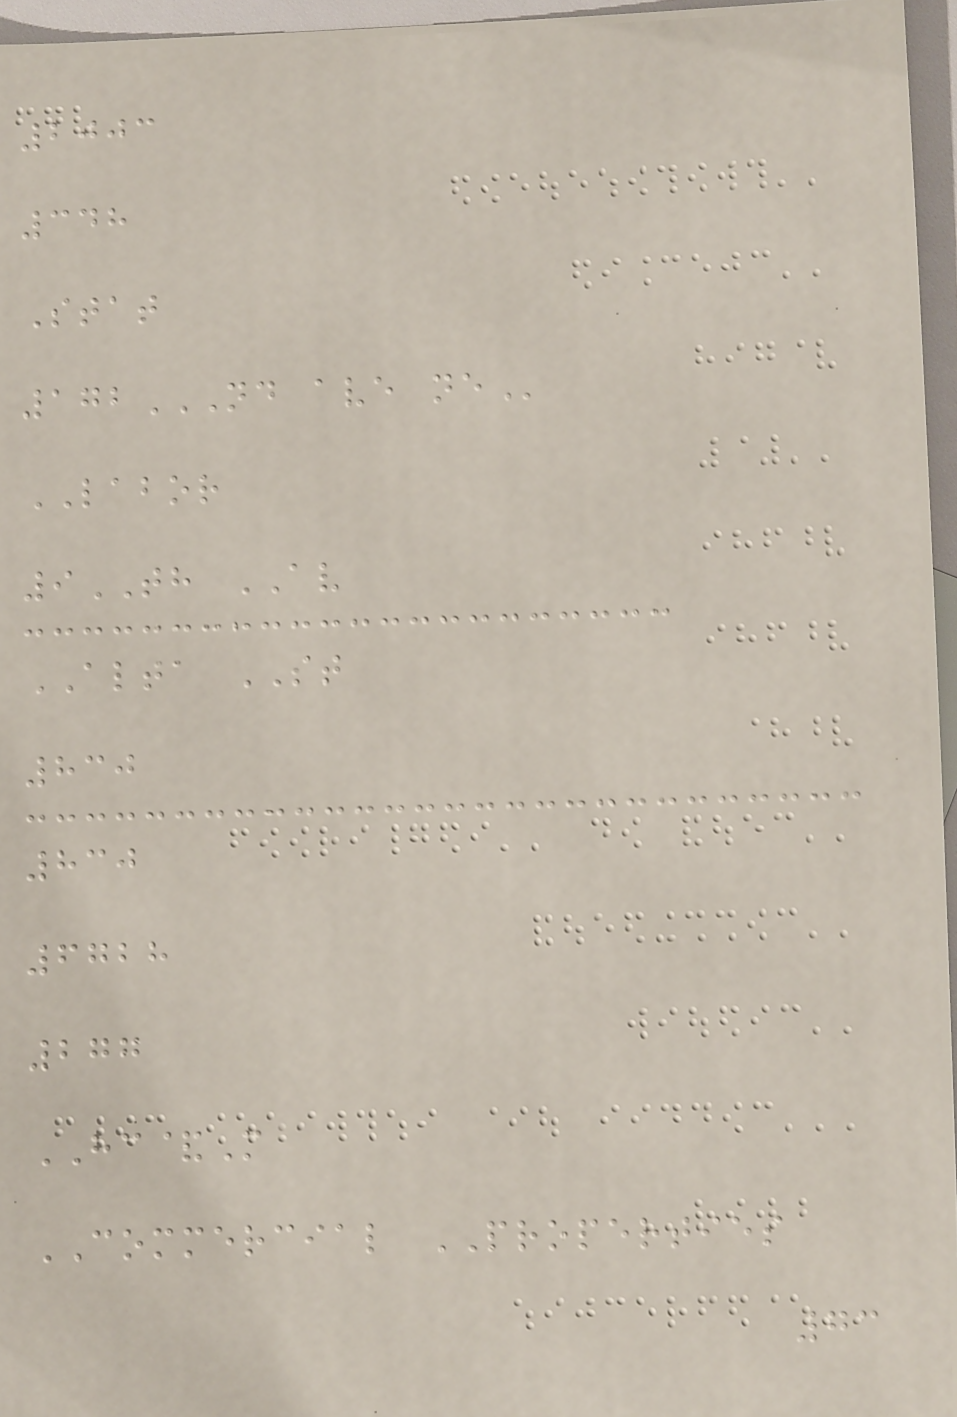2003
348
Stat
172ND AVE NE
LABOR
9TH AV
ALTA ST
830
830
6728
277
HC&M
COMMERCIAL PROPERTIES
73
